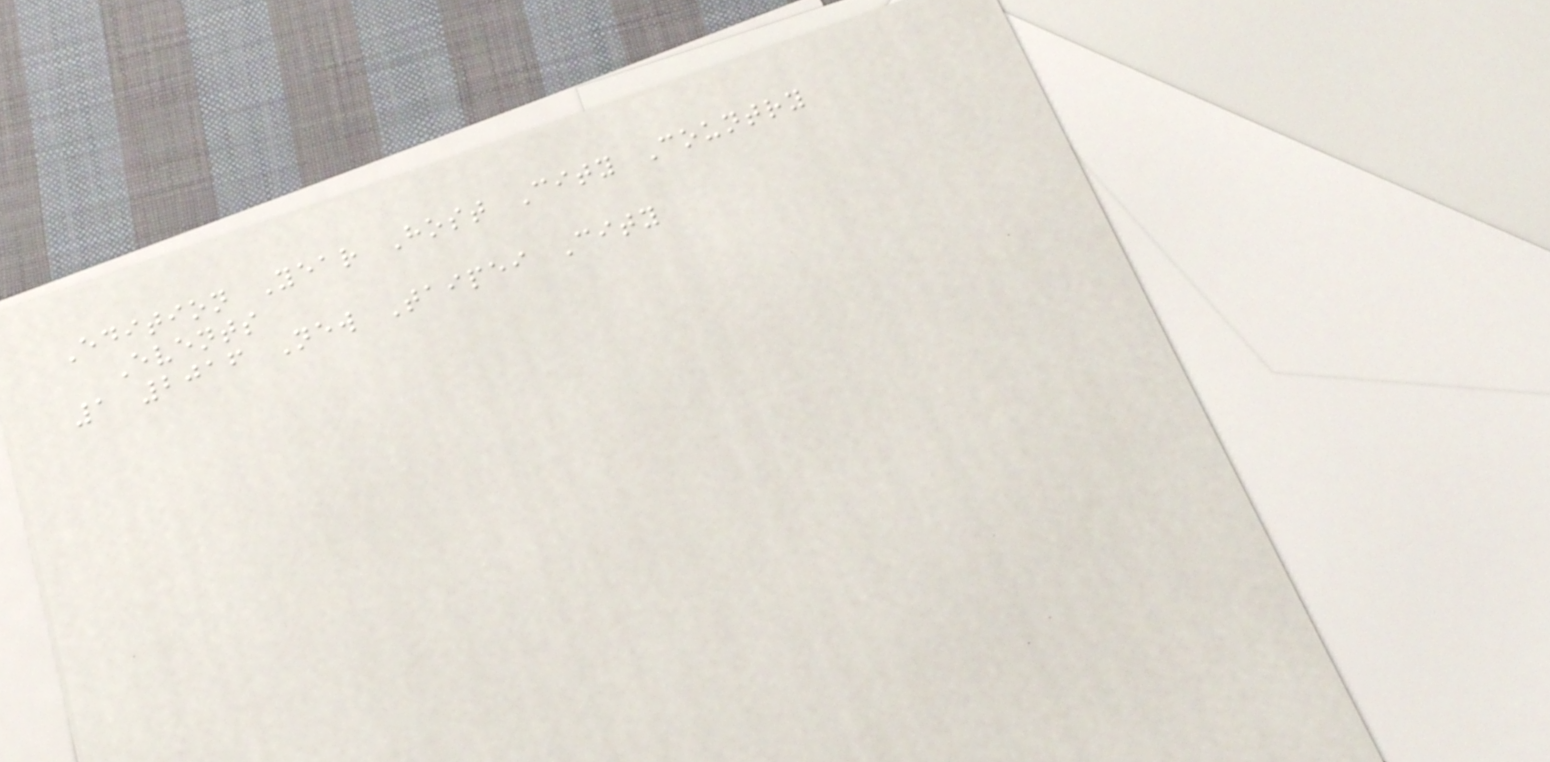Edition Year Host City Country
Events
1 2016 New Taipei City
